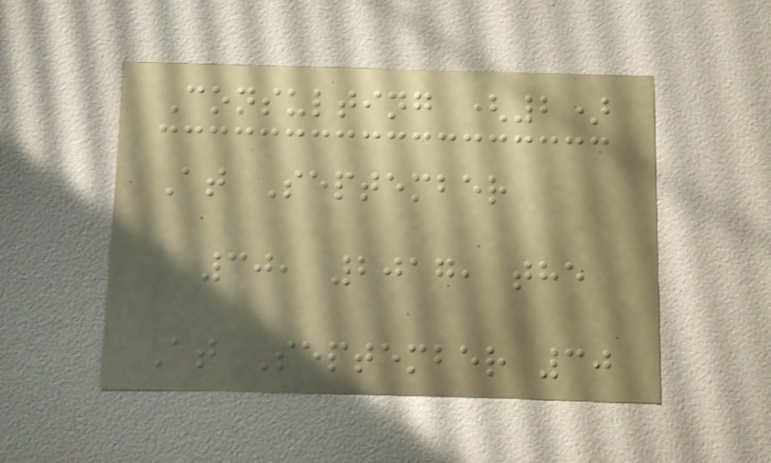Consulting (2)
At September
30, 2017, the
At September 30
